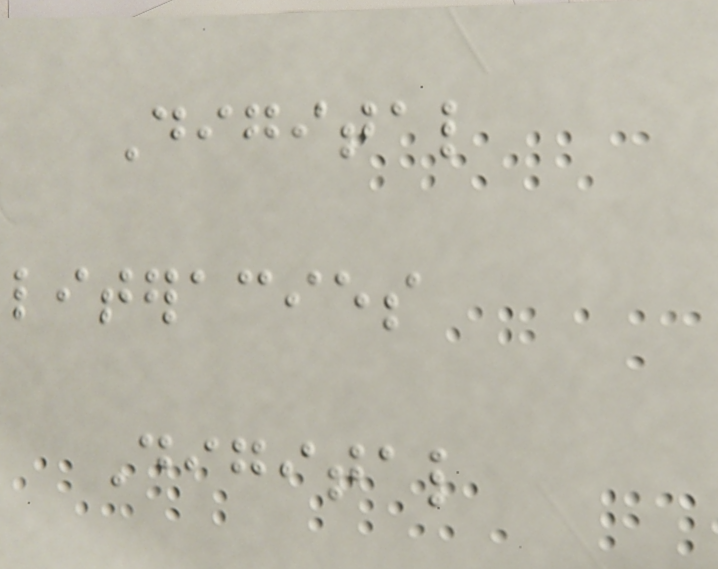Digital
literacies
Digital
